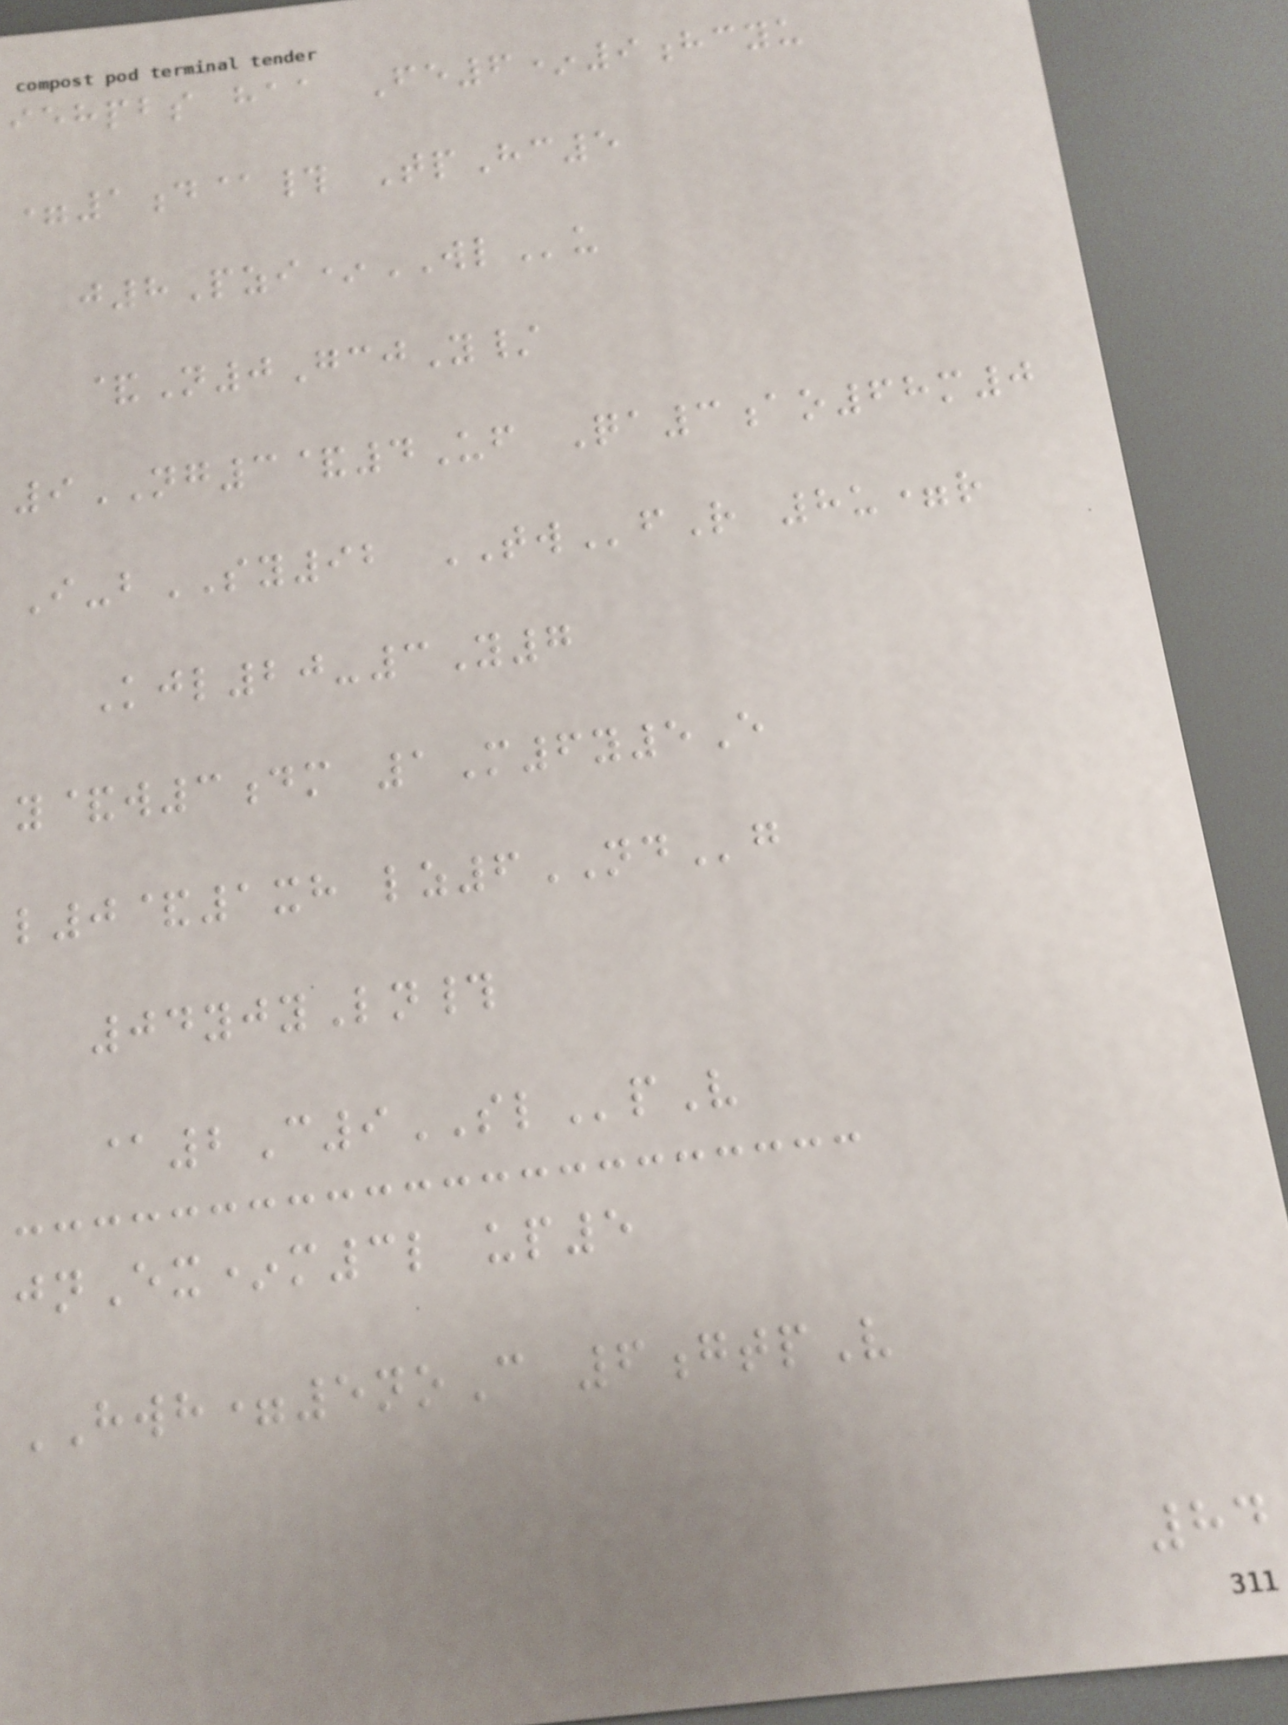iehpbs haa Fe6*9hcyu
=1d@# TpHc5
j8Pzi*WLu
&N0GcjY/
9NG3&4Uf Qa3ao68m0
I-bSY92 TWfR 8u=r
Kjl20-3Y7
y&w3dm 1M6y5E
l0&1xh lz6NDg
04yjyLn#
@2C9SLpV
jnEx*m3l up5
HWH=5noC 6gtpV
84
